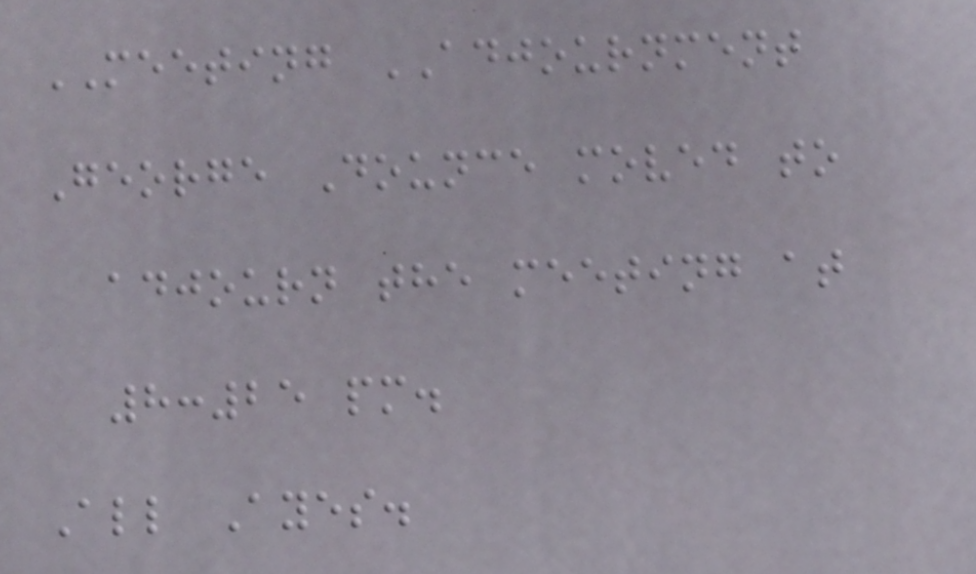MEETING ADJOURNMENT
George Dounce moved to
adjourn the meeting at
8:25 pm.
All Ayes.
